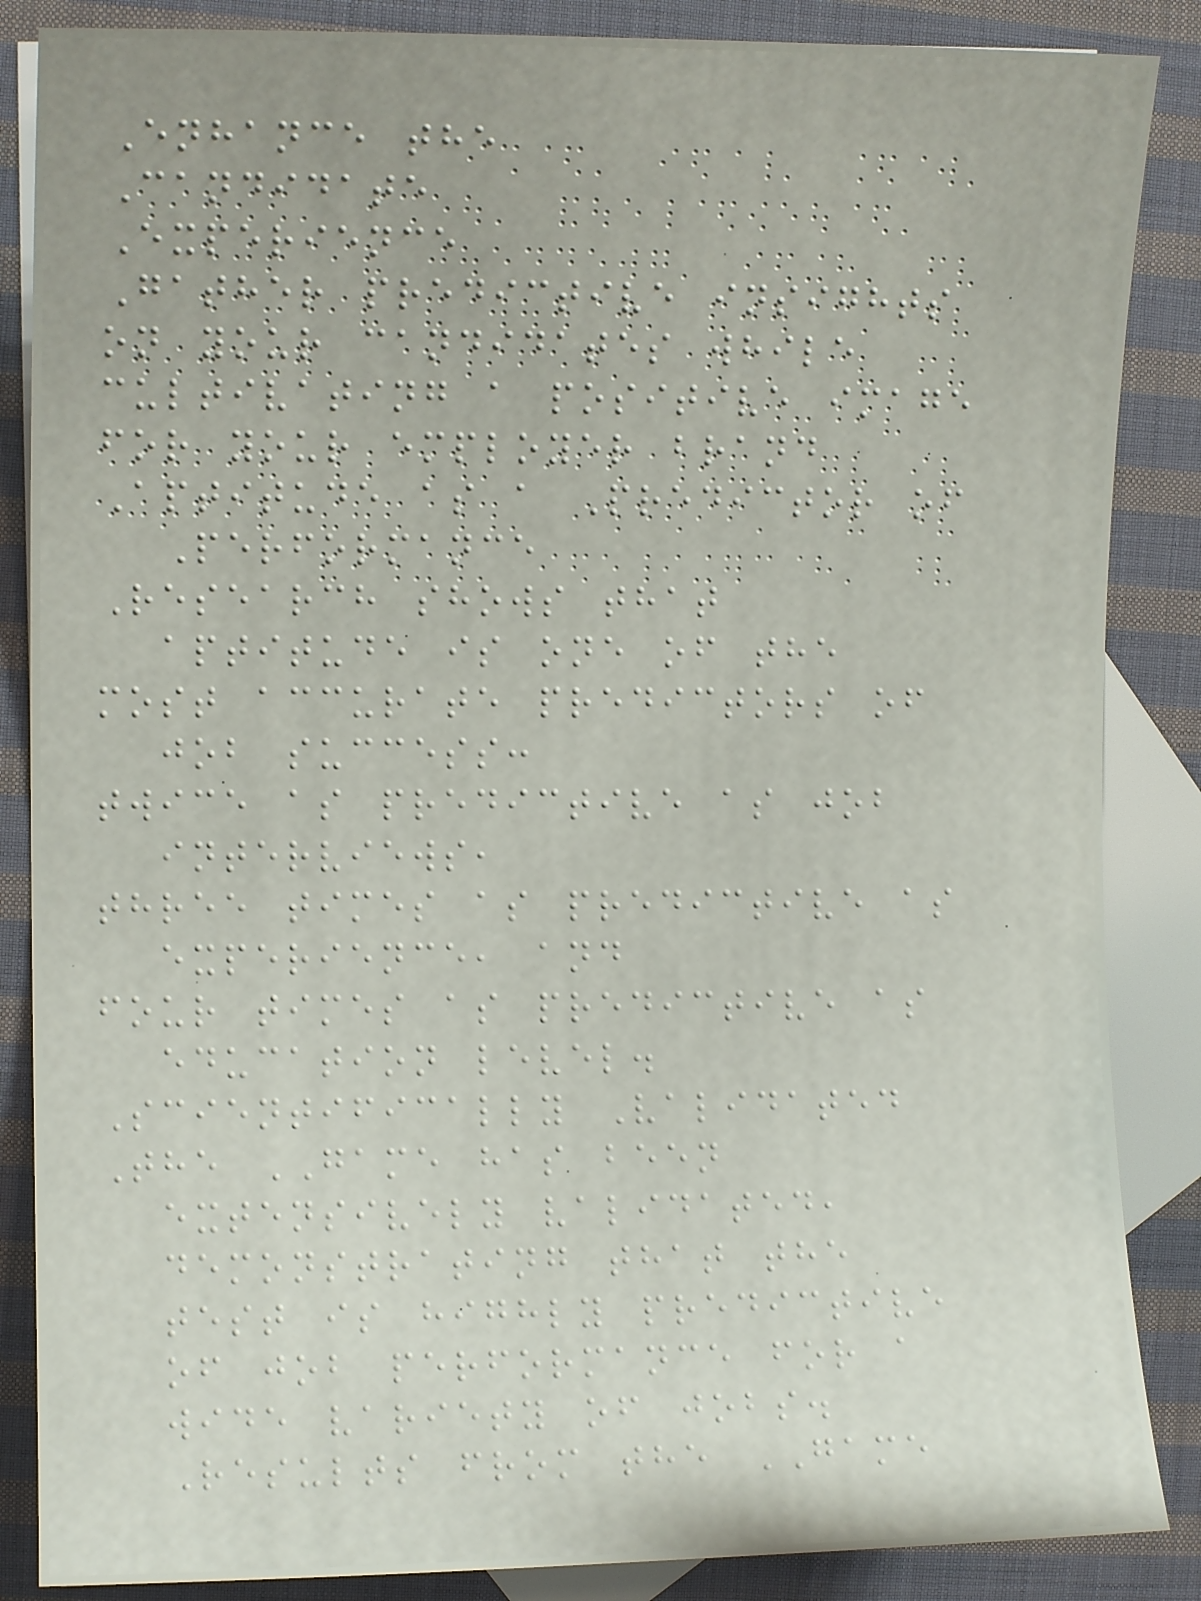Enhance the
Candidate
Experience
Gather predictive insights
on your candidates while
cultivating a positive image
for your employer brand
Aptitude as a Predictor of
Performance
Research shows that
aptitude is one of the
most accurate predictors of
job success:
twice as predictive as job
interviews,
three times as predictive as
experience, and
four times as predictive as
education level.
Scientifically Validated
The GAME has been
extensively validated,
demonstrating that the
test is highly predictive
of job performance for a
wide variety of jobs.
Results from the GAME
